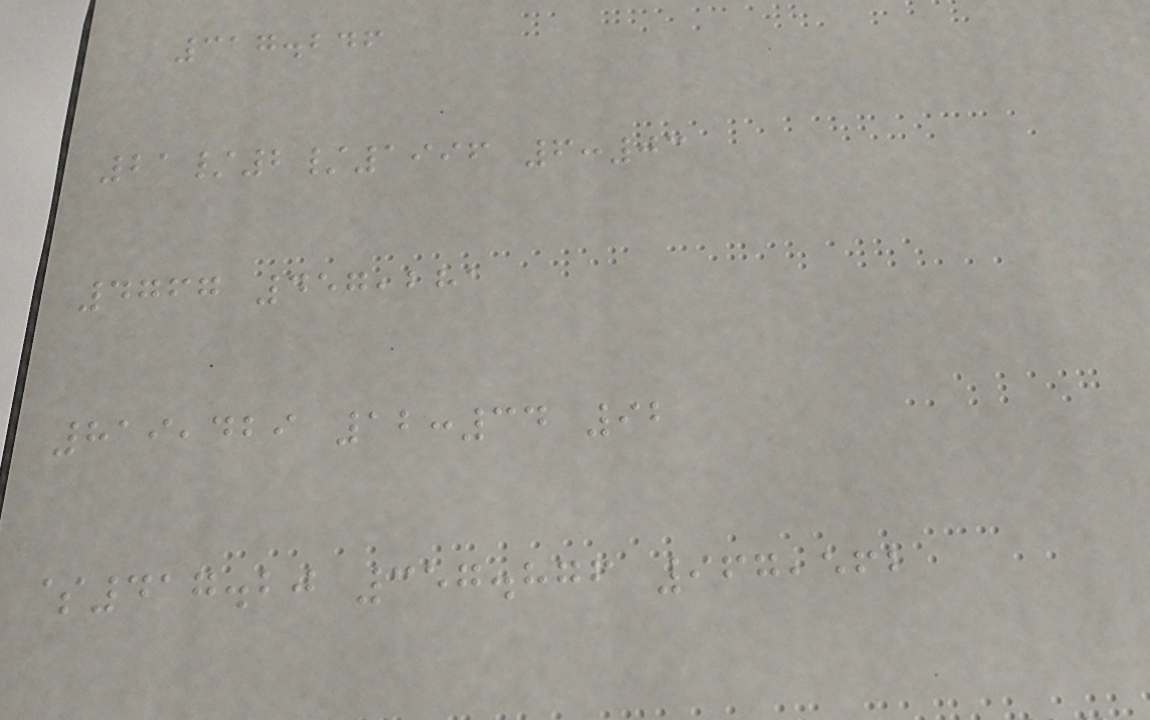317.246
21/2/1996 6:03
4767 457,281
819,429 12:34 92
$417.20 357.876 967,562
